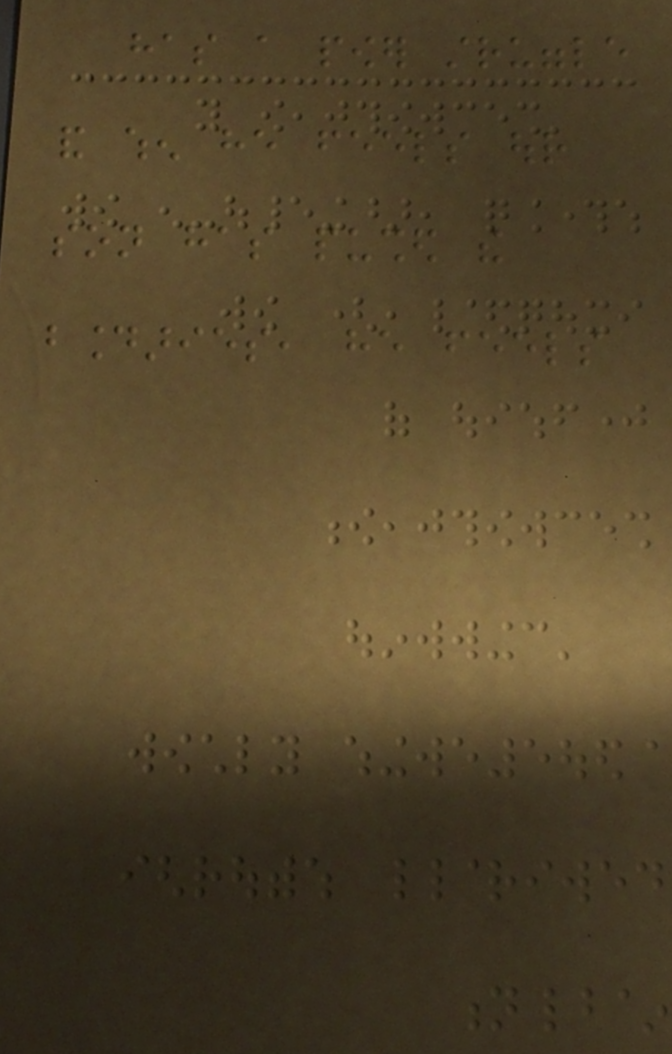has a power struggle
and when he feels our
son has pushed the
boundaries, he feels
